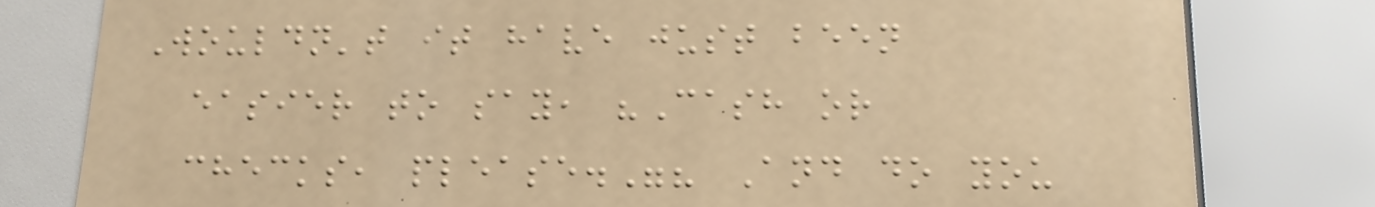Wouldn't it have just been
easier to say, "Cash or
checks, please."? And do you
